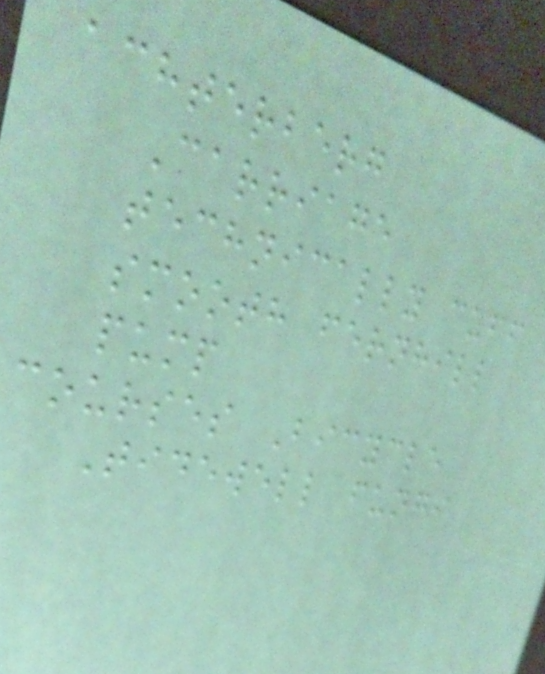achterberg
Carriage
technically cuff
smooth fernhill
pump
courses Bicycle
Tidewell fungi
